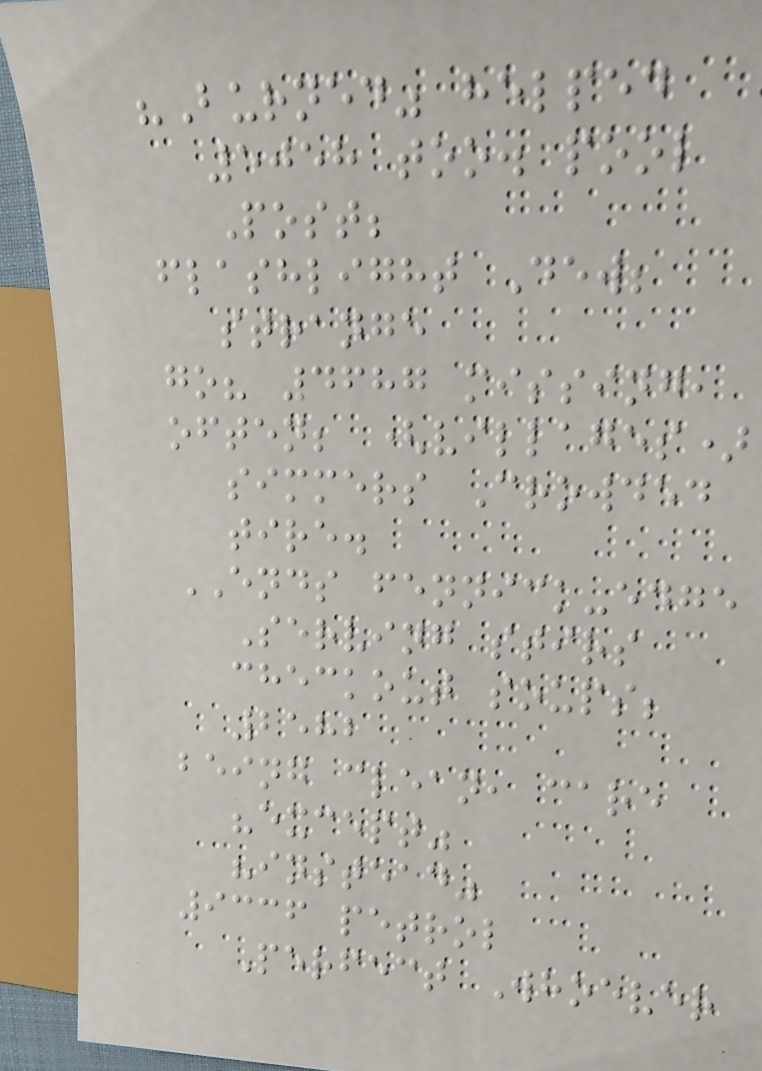"Burned" helped
5058 too. pool
Post;
flashlight Dew;
strange
go? 4687 missing,
often; (villages)
simmers Crowded
tire.
ENDS fennick-edge
Serving stirs
checkout soups;
2582
being clean, care
"except"
"instead"
9336 petrol
Perfect Whoever
